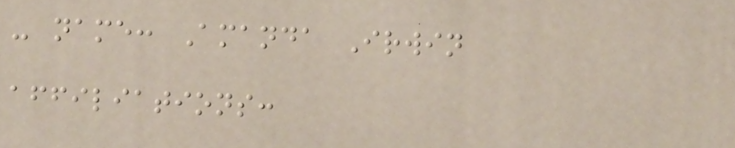- name: Amanda Irwin
affiliations:
